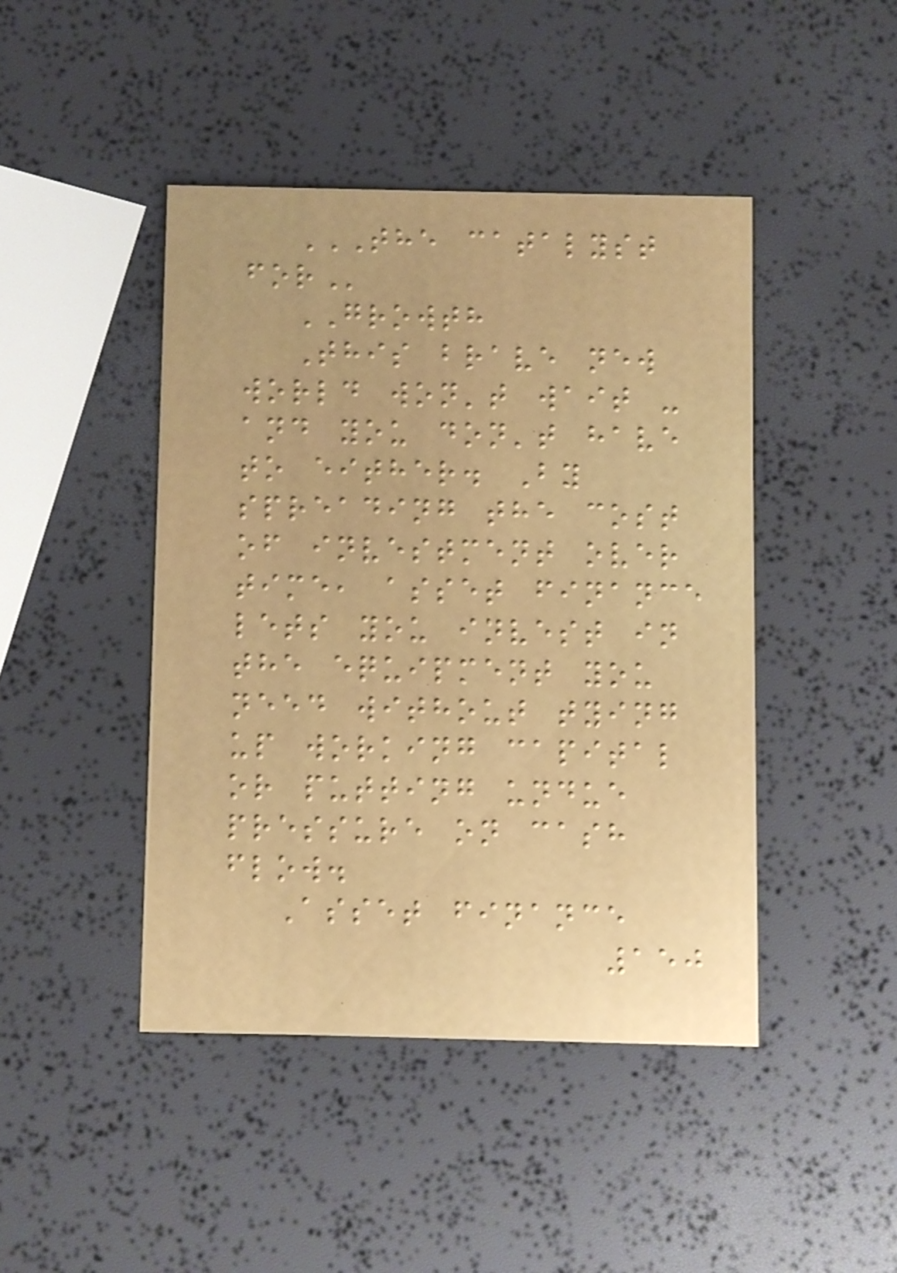THE CATALYST
FOR
GROWTH
This brave new
world won't wait -
and you don't have
to either. By
spreading the cost
of investment over
time, asset finance
lets you invest in
the equipment you
need without tying
up working capital
or putting undue
pressure on cash
flow.
Asset finance
150
